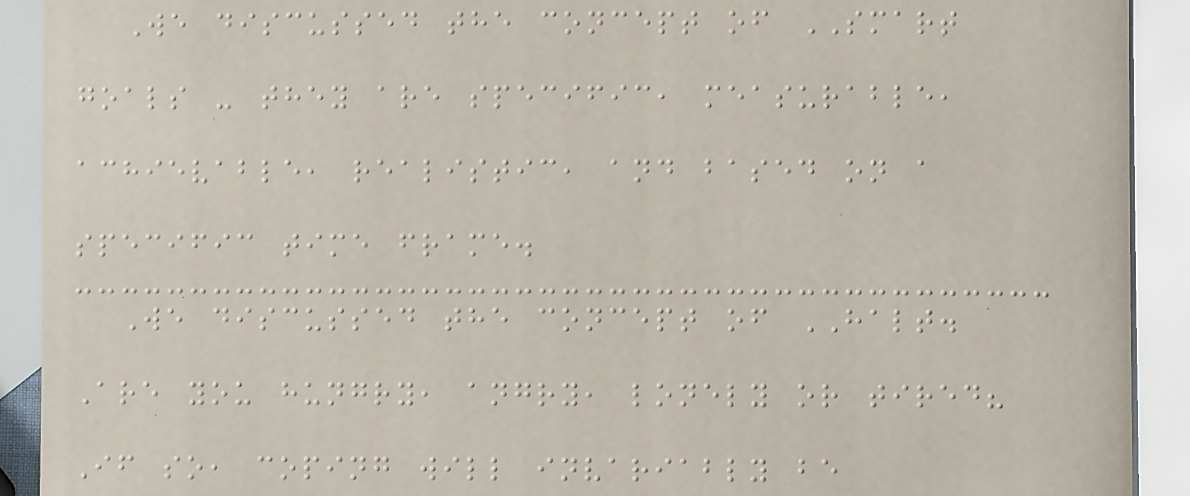We discussed the concept of SMART
goals - they are specific, measurable,
achievable, realistic, and based on a
specific time frame.
We discussed the concept of HALT.
Are you hungry, angry, lonely or tired?
If so, coping will invariably be
